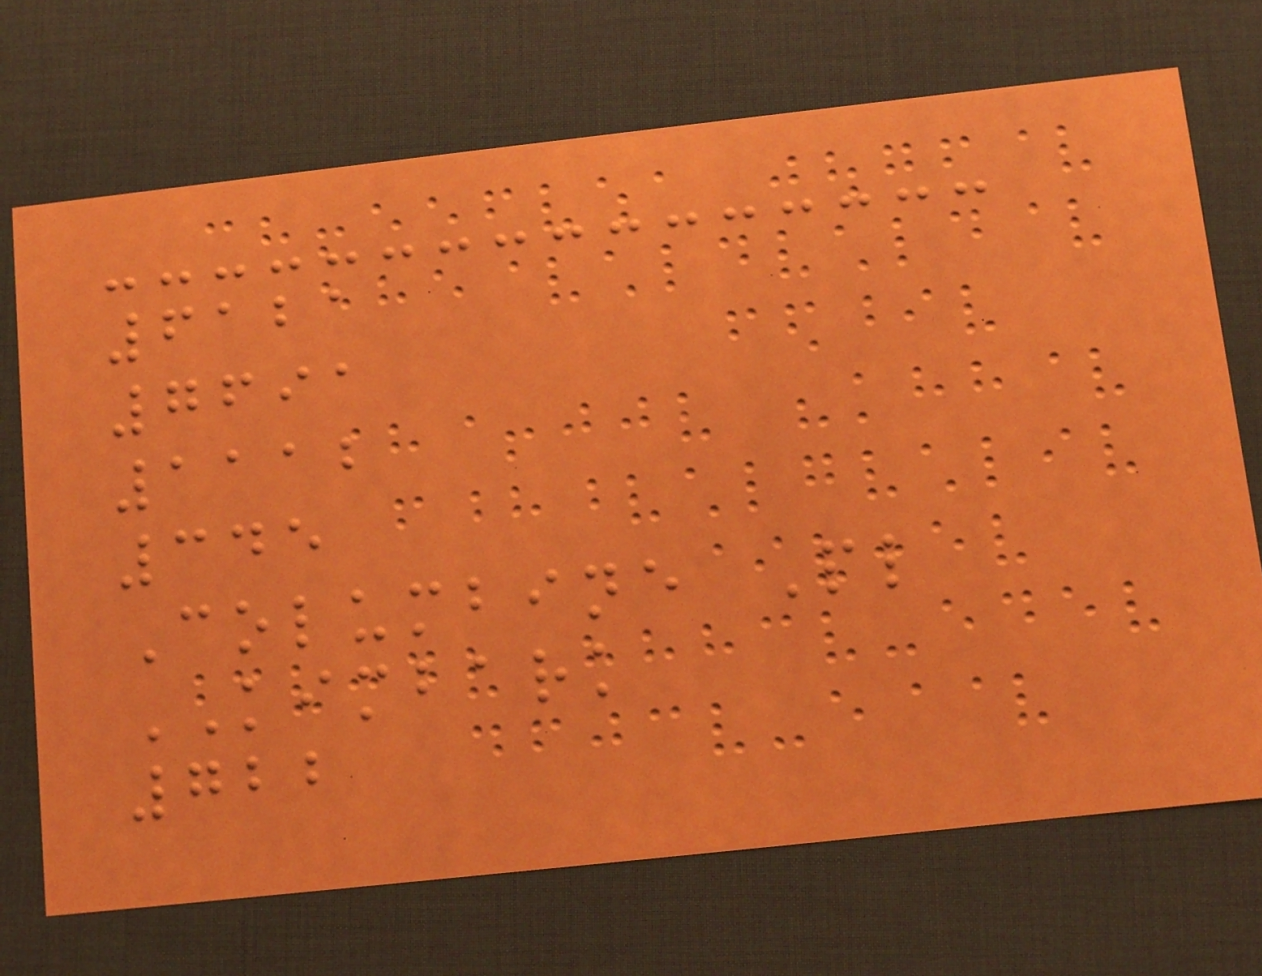6121
7691
1112
345
Columbine Pl
KIMBARK
722
